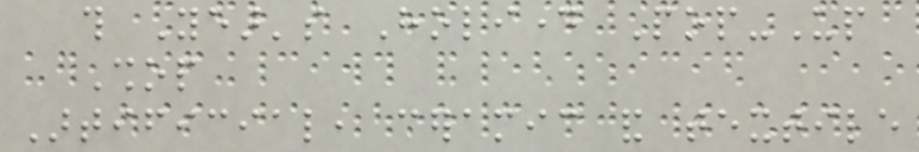this Year's Holiday Pop-Up
Shop
Artificial, ceramic and textile
